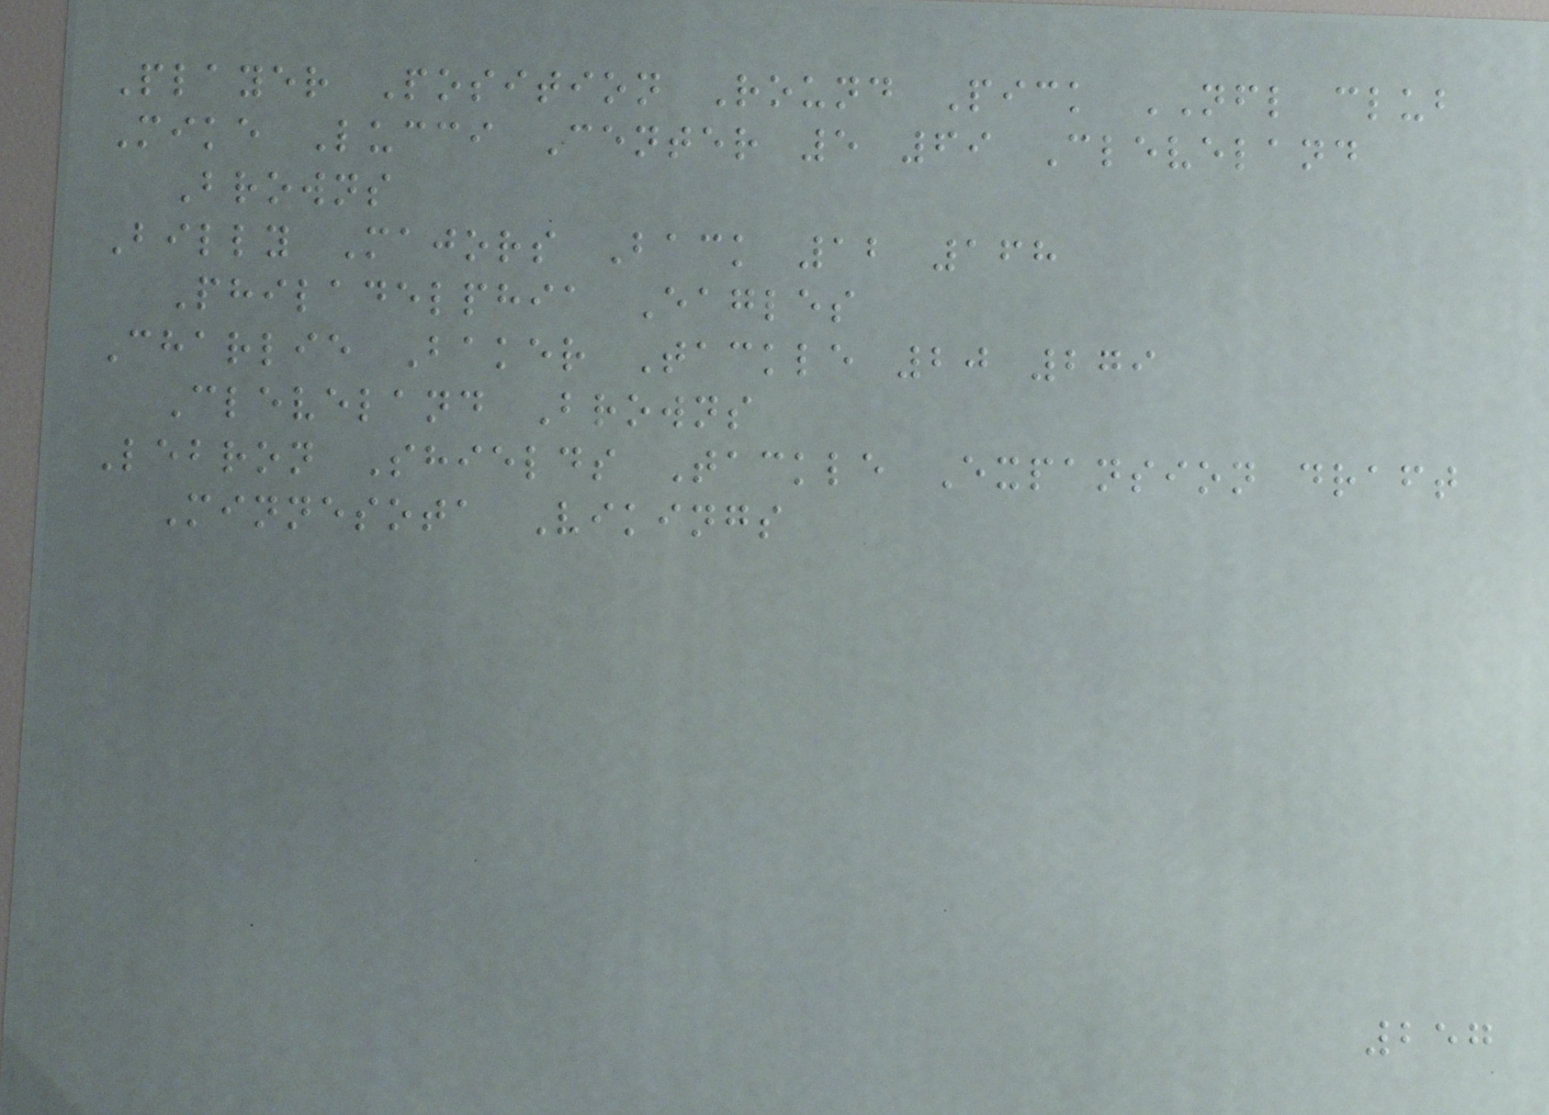Player Position Round Pick NFL club
Mike Lucci Center 5 69 Cleveland
Browns
Billy Majors Back 12 168
Philadelphia Eagles
Charlie Baker Tackle 20 279
Cleveland Browns
Lebron Shields Tackle Expansion draft
Minnesota Vikings
257
